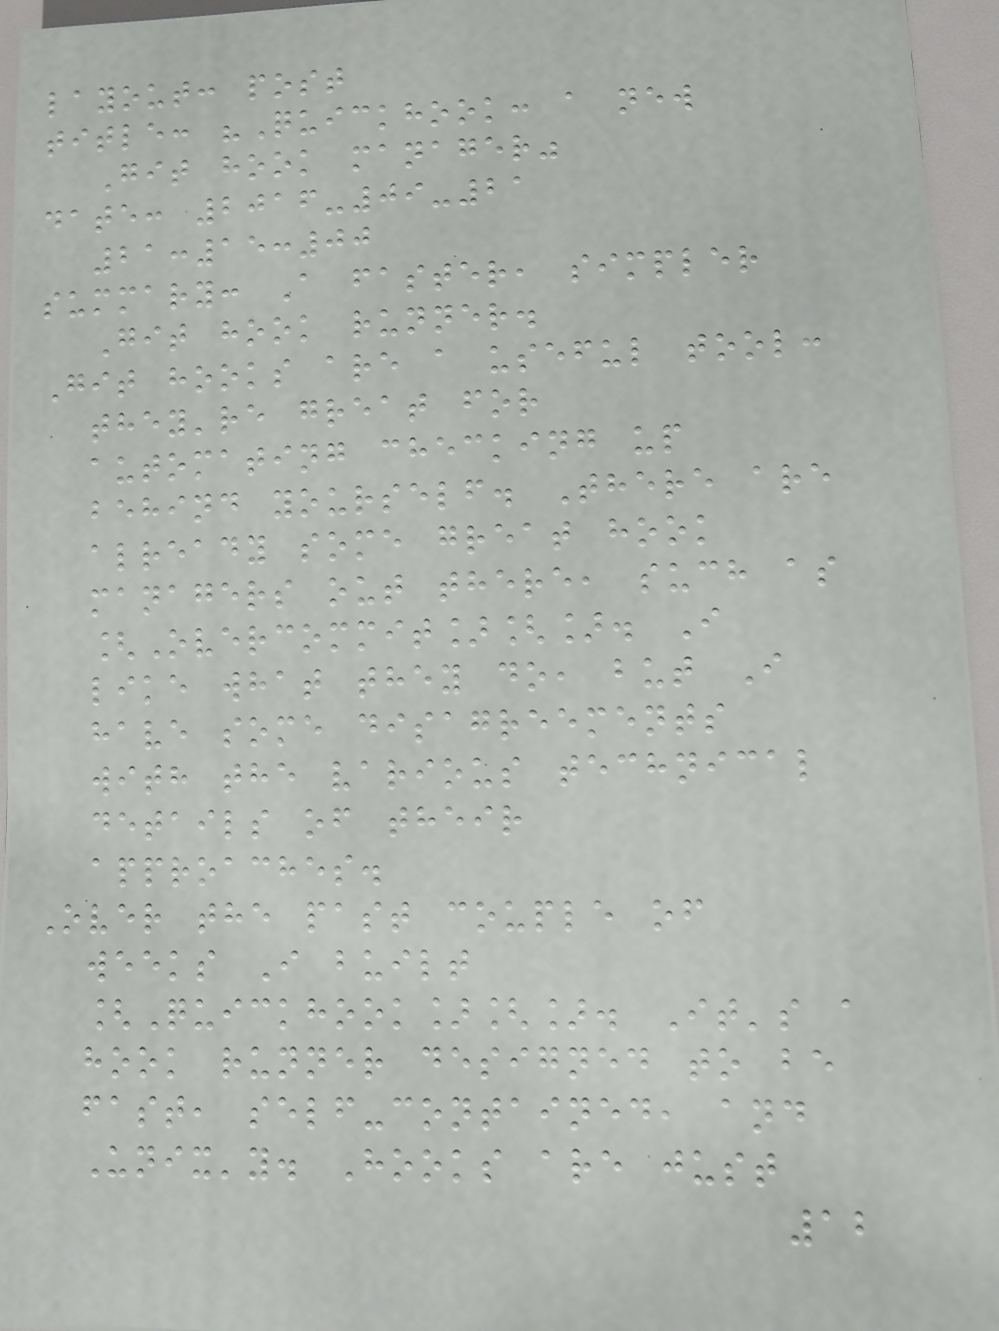layout: post
title: "Quickhook: a new
Git hook manager"
date: 2016-09-21
21:15:00
summary: A faster, simpler
Git hook runner.
Git hooks are a useful tool:
they're great for
automating checking up
behind yourself. There are
already some great hook
managers out there, such as
[Overcommit][]. I
like what they do, but I
have some disagreements
with the various technical
details of their
approaches.
Over the past couple of
weeks I built
[Quickhook][]. It's a
hook runner designed to be
fast, self-contained, and
Unix'y. Hooks are just
12
